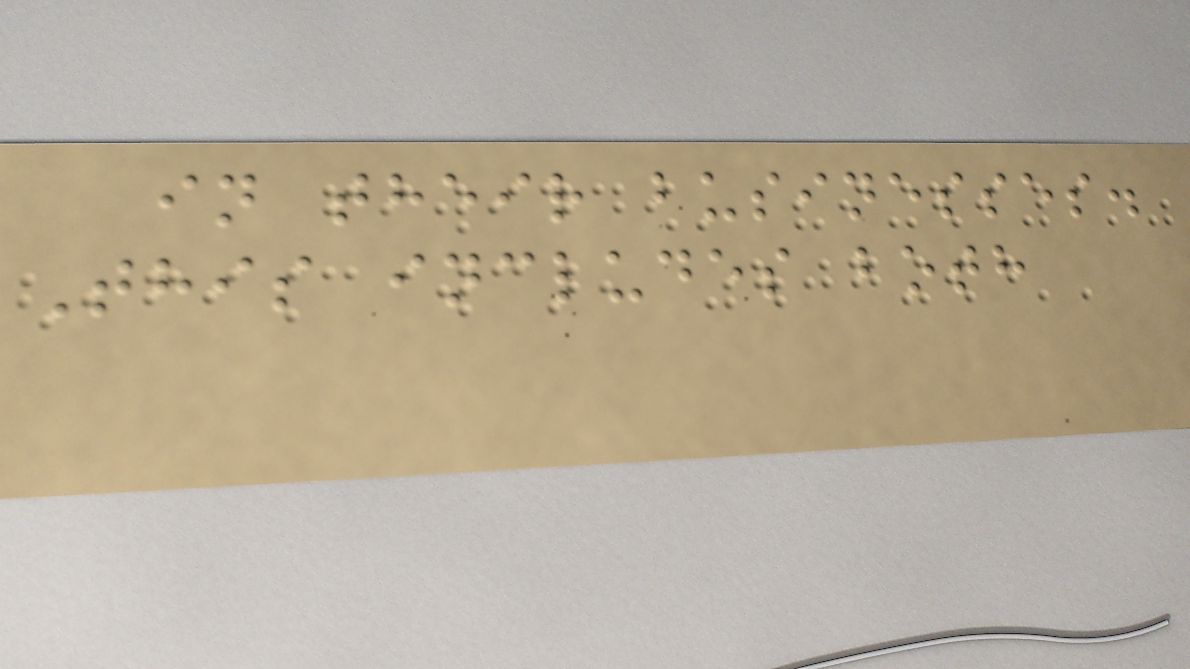in their businesses.
This includes both
